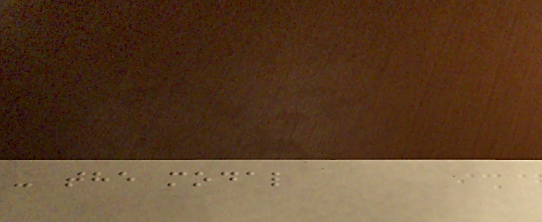- the modal
